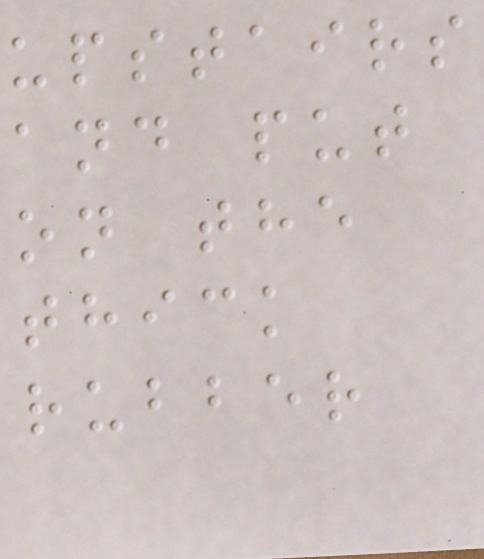upstairs
and put
on the
thick
rubber
